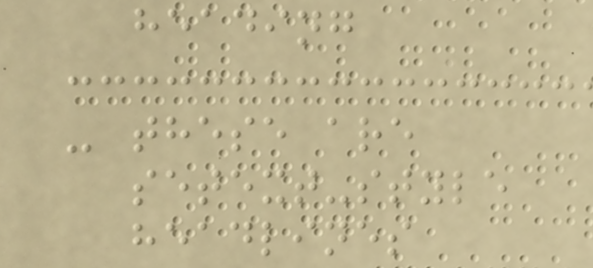heading
- these are
setext-style
headlines
